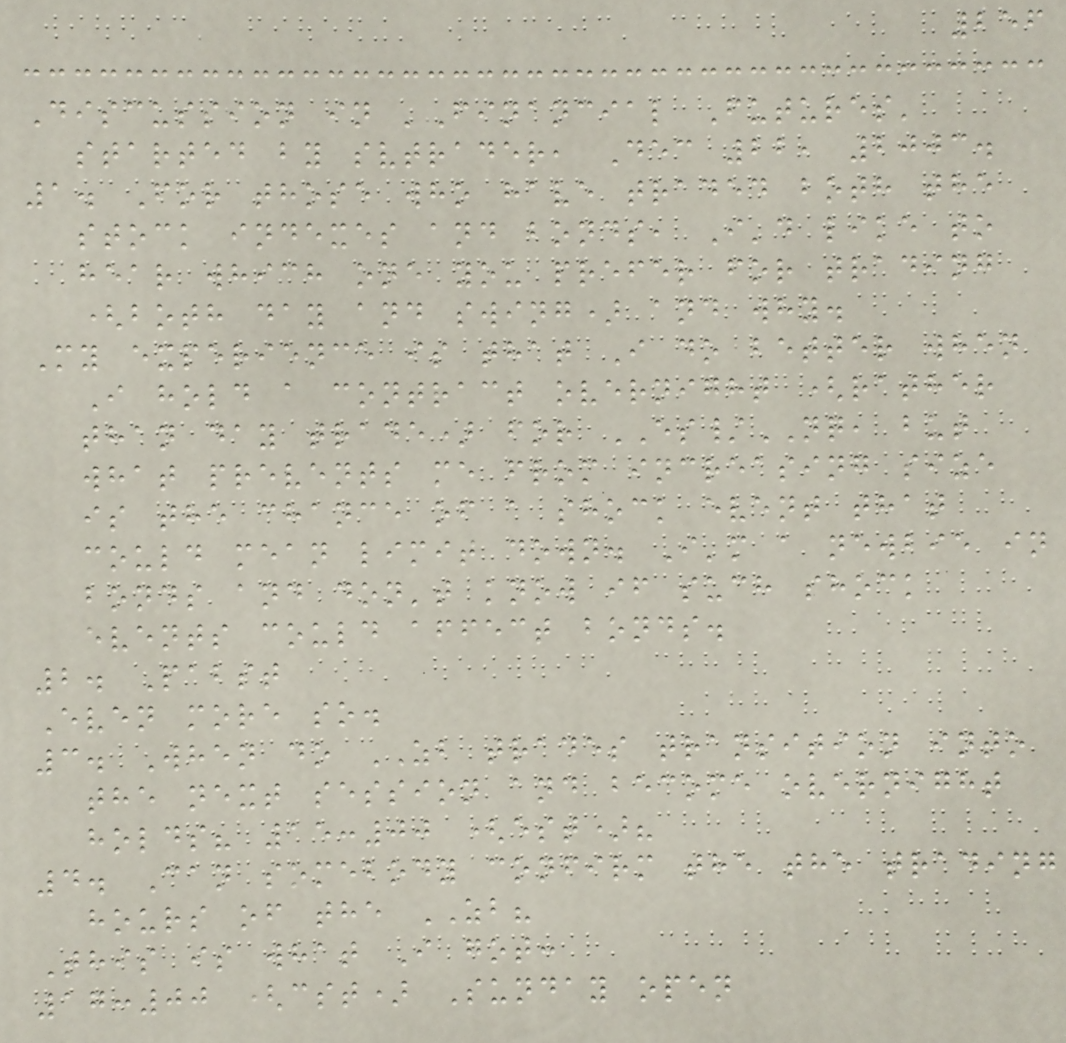256
Discussion in 'Financial Futures'
started by svtrader, Dec 22, 2003.
1. For those who have traded both the
stock indexes and bonds, I'd like to
hear which one you prefer for trading
(both day and swing) and why.
My experience is that I do better when
I hold a contract overnight (rather
than day trade) for ES/NQ, but
what prevents me from increasing size
is the chance of a shock event that
could mean limit down. I'm a newbie in
bonds and don't know if such shock
events could affect bonds.
2. Pabst
Even more so.
3. When do ZB trades transition into
the next session and become overnight
holds? 15:00 (est)?
4. Can somebody confirm the the trading
hours of the ZB?
This is what I got:
17:00 (cst) Sunday open
